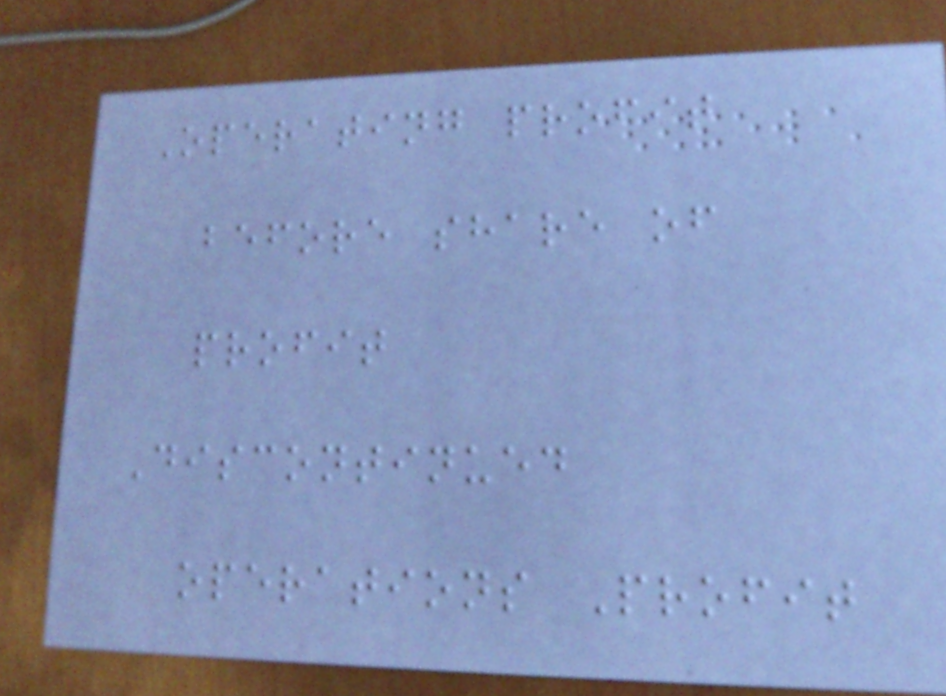Operating profit
before share of
profit
Discontinued
operations Profit
